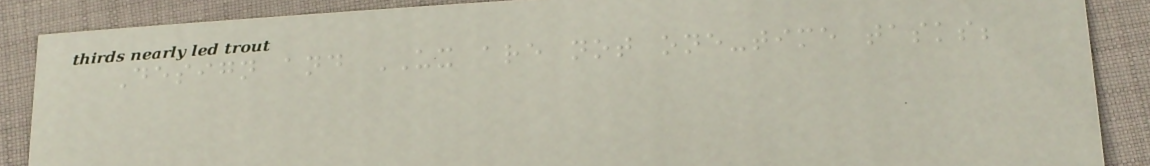Design and UX are not one-time tasks;
